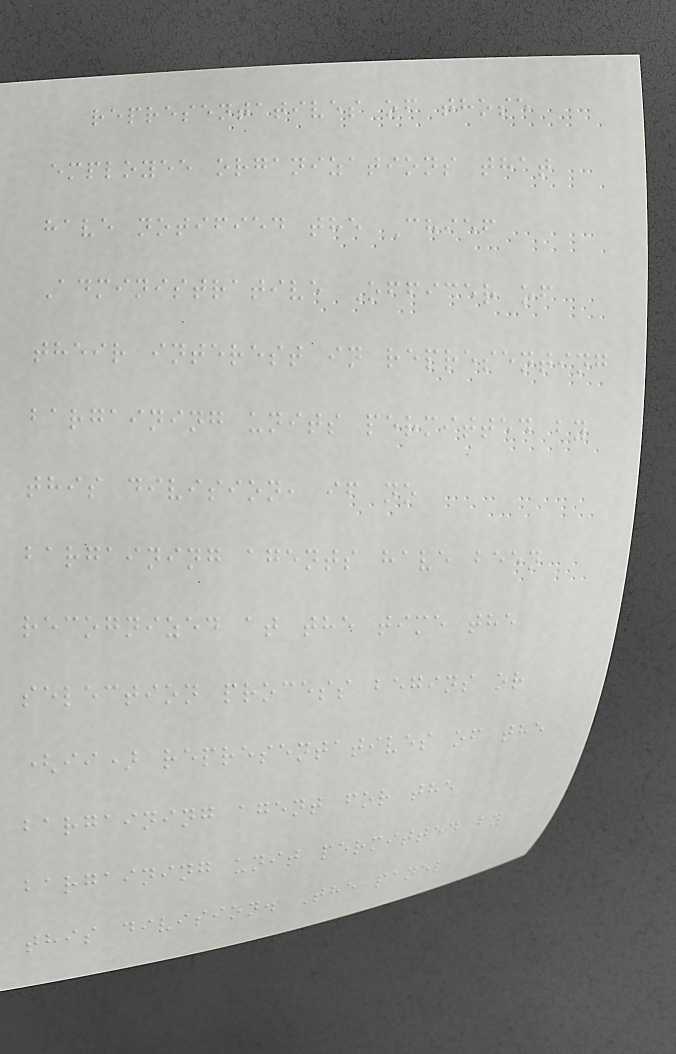representatives of those
employee organizations that
have notified the Chief
Administrative Officer of
their interest in representing
bargaining units permitted by
this division, if no
bargaining agents have been
recognized at the time the
selection process begins or
(ii) representatives of the
bargaining agent for the
bargaining unit permitted by
this division. The panel
